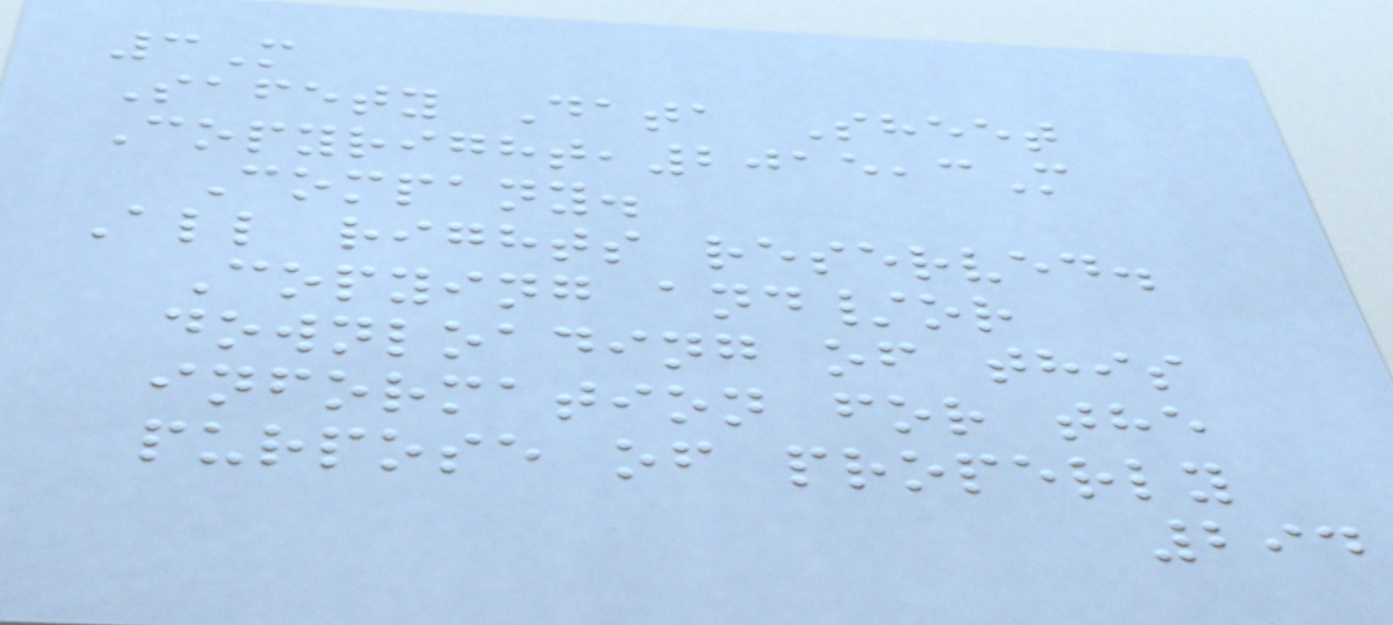3M
Safety Data Sheet
Copyright,2015,3M
Company.
All rights reserved.
Copying and/or
downloading of this
information for the
purpose of properly
294
